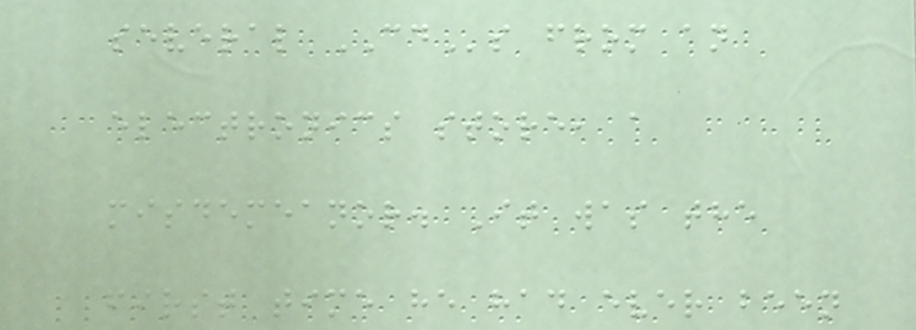several CDs from an
electronics store, a
misdemeanor. It was the
first time he had ever been
